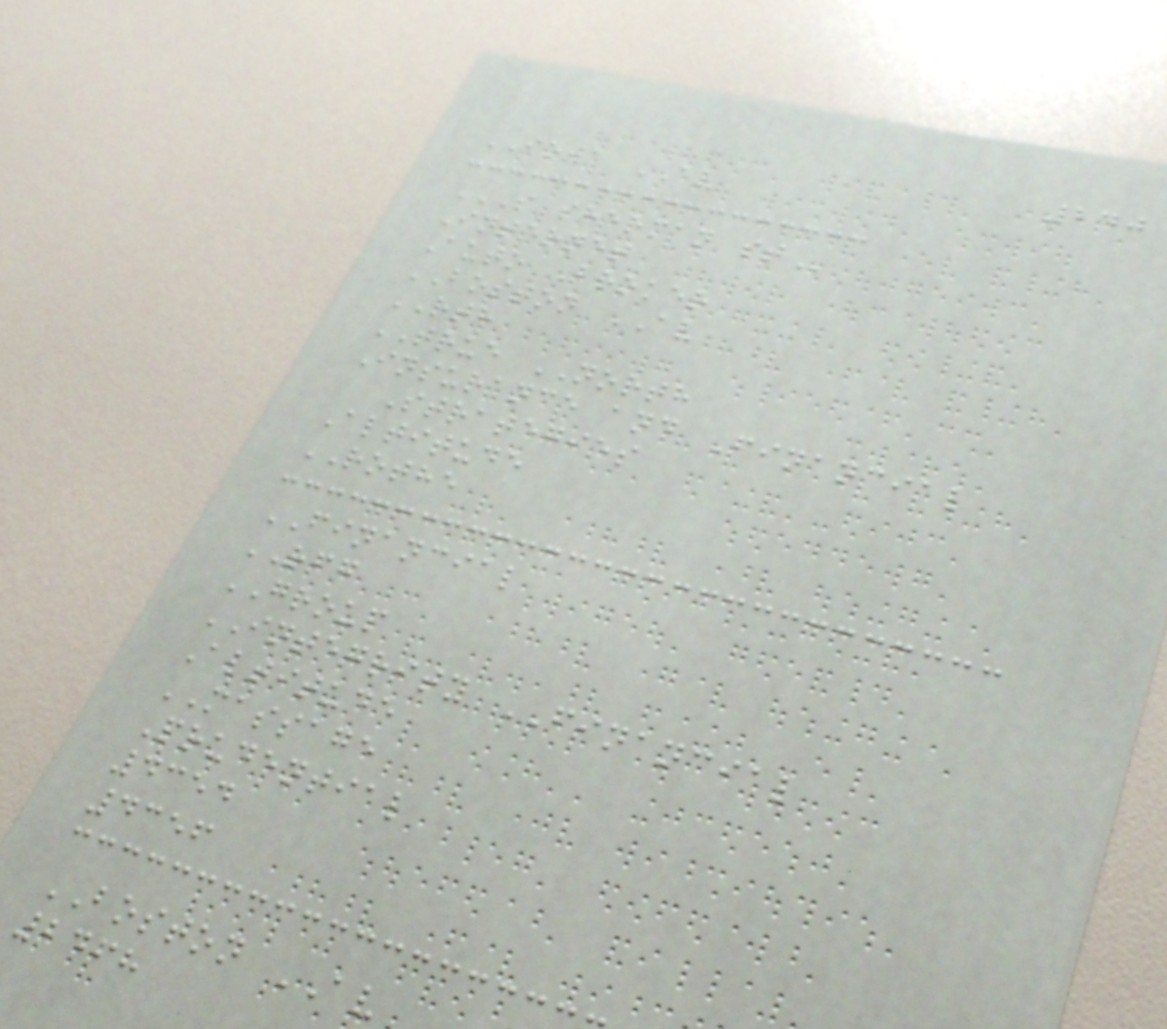240
IOWA AV
S SHERMAN ST
Internet
Auto Broker
BOSTON AV
RTH
TRUE NORTH
Insurance and Financial
Strategies
Altitude
ROTHE
FINANCIAL
RFG
GROUP
INTEGRITY FINANCIAL
Altitude
MASSAGE
Prudential
4354
4356
BOSTON AV
2468
